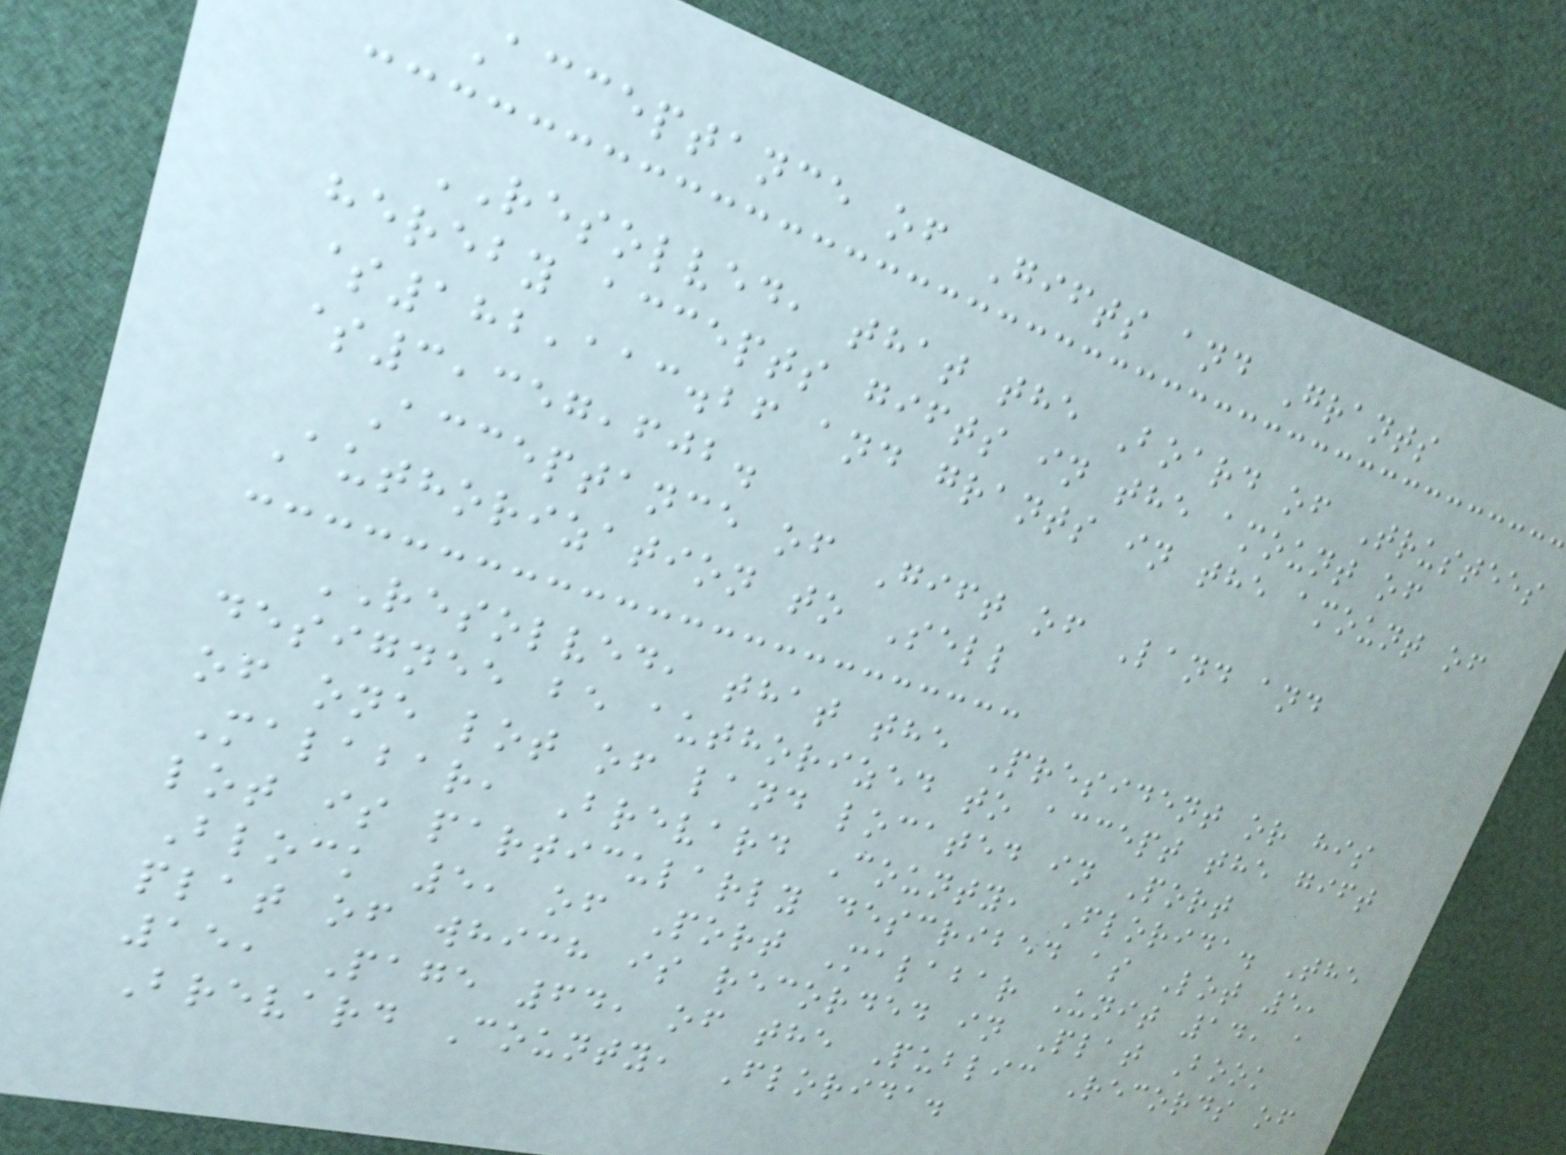Acceptance of Gifts and Grants
RESOLVED, that the Board of Trustees
hereby accepts gifts in the amount of
$182,113.26 and grants in the amount of
$3,357,602.
Acceptance of Gift of Land and
Authorization to Sell
RESOLVED, that the President or his
designee be authorized to accept the gift
of one lot of land located in Port
Malabar, Brevard County, Florida. The
lot is particularly described as Lot 5,
Block 5, of Port Malabar Unit 14, a
plat of which is recorded in Plat Book
15, Page 64, of the Public Records of
Brevard County, Florida.
